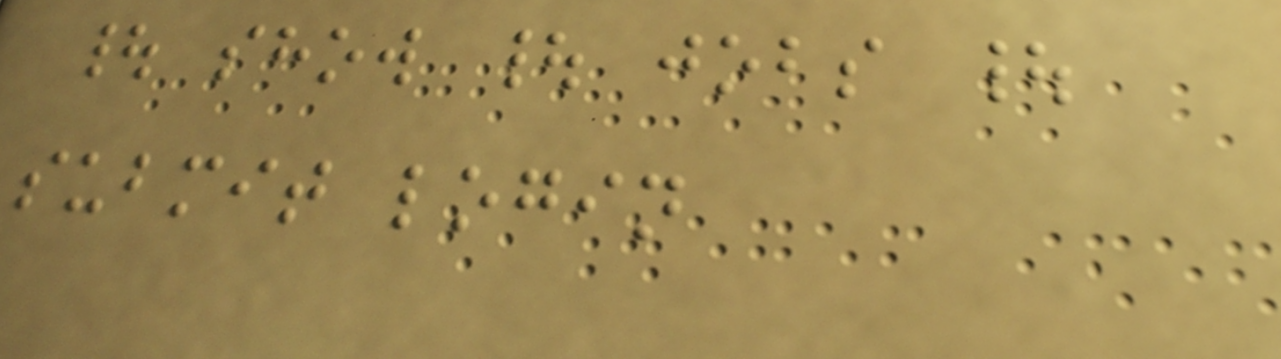| show | jobs |
submit login
